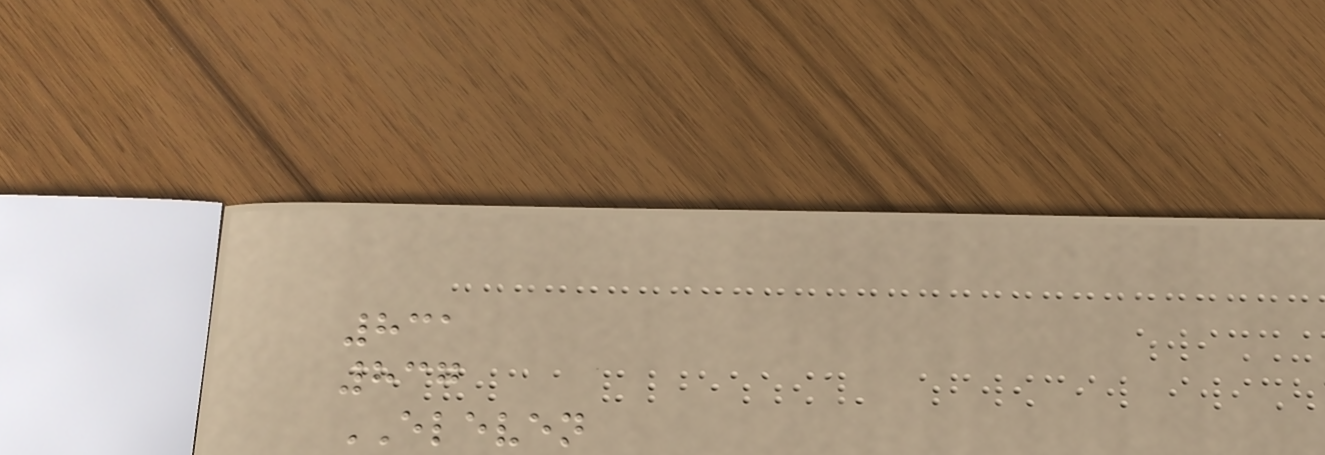831
837
ELEVEN
